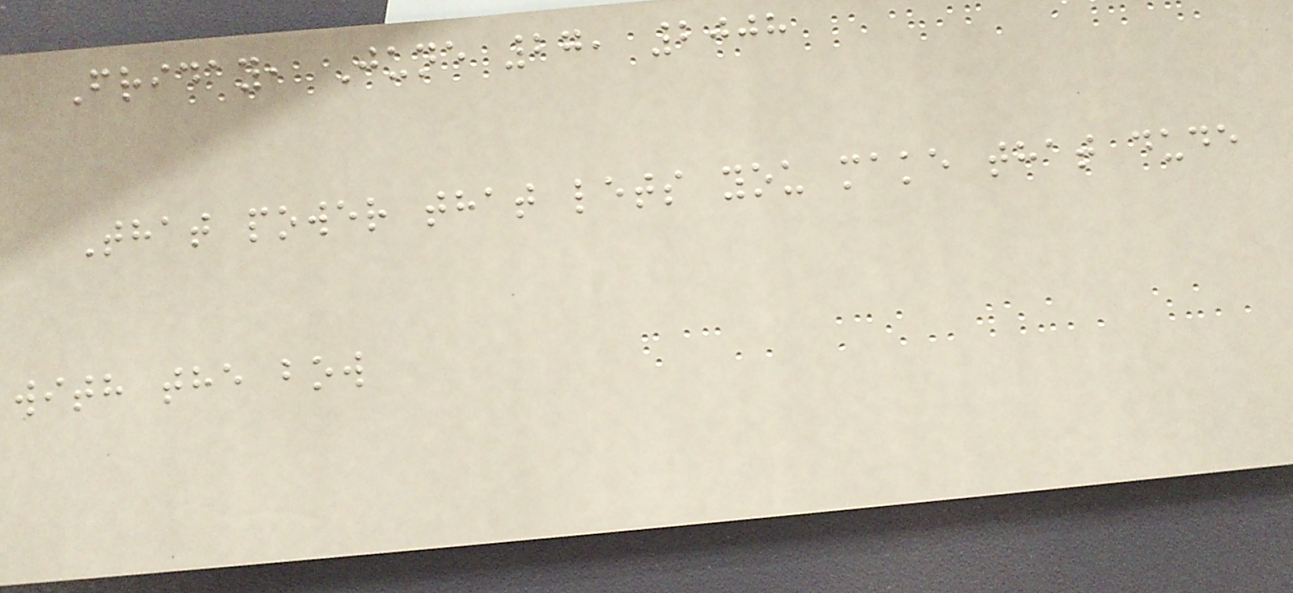Friday, June 27, 2008
That power that lets you make that dude
with the bow
